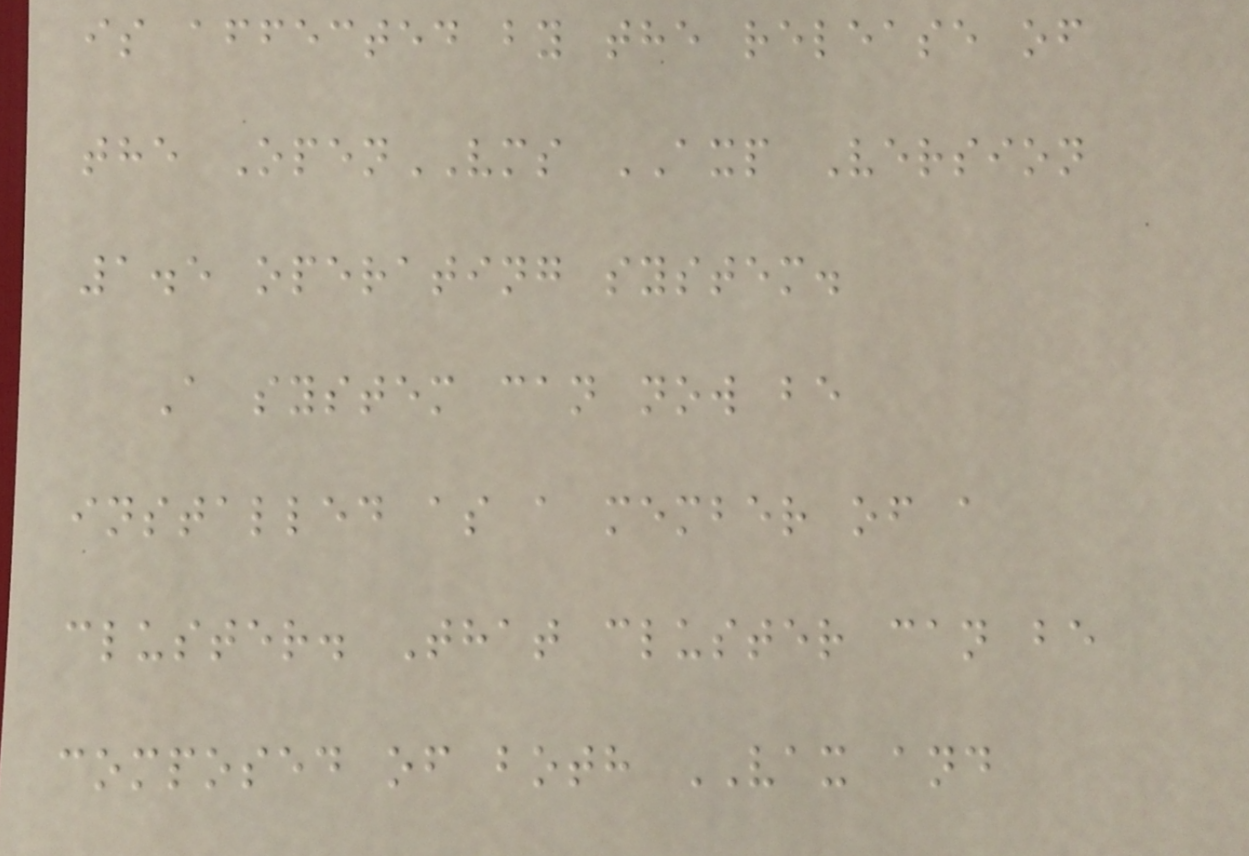is affected by the release of
the OpenVMS AXP Version
1.5 operating system.
A system can now be
installed as a member of a
cluster. That cluster can be
composed of both VAX and
